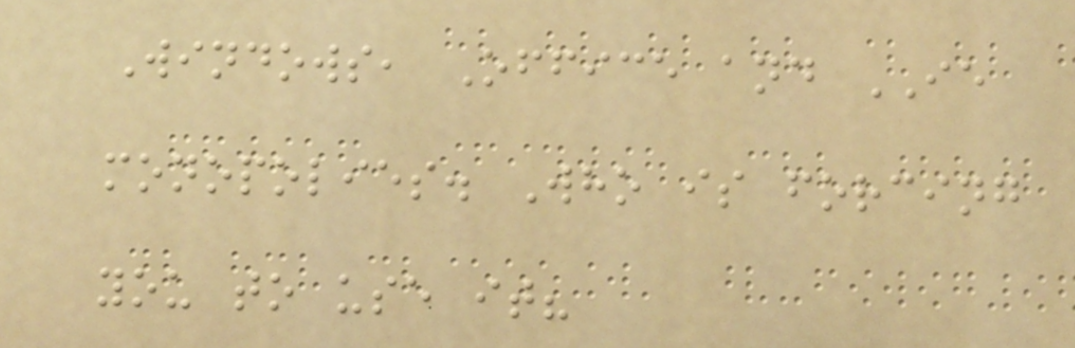Windows, Office and IE
monopolies. Who is forcing
you to use it?
